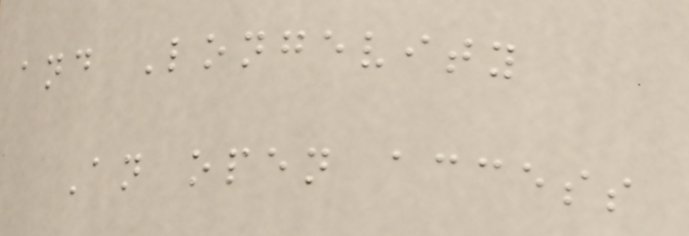and Longevity
An open access
